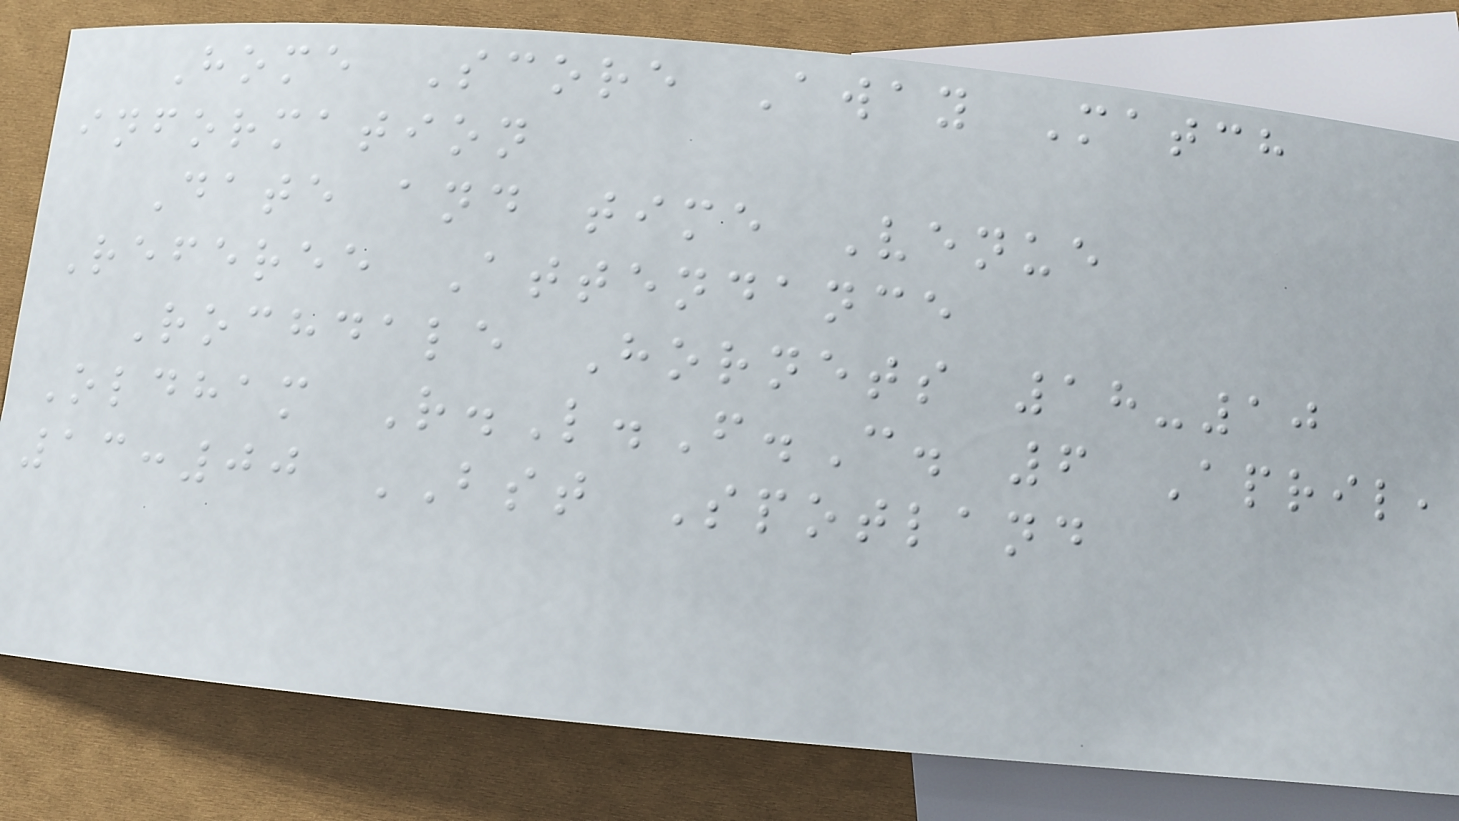Home Score Away Match
information
Date and time Venue
Referee Attendance
Rochdale Hornets 18-10
Oldham R.L.F.C. 6 April,
13:00 BST Spotland
